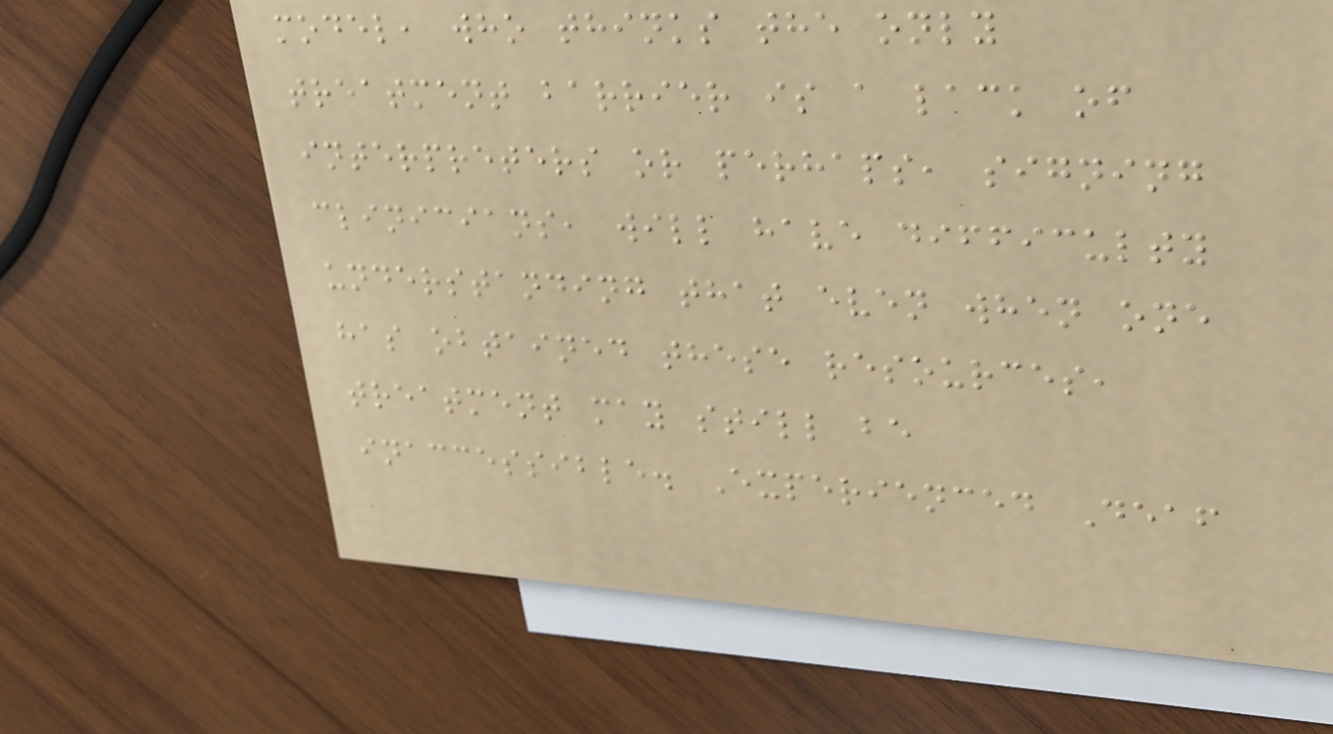model, who thinks the only
treatment barrier is a lack of
interpreters or perhaps, signing
clinicians, will have difficulty
understanding that even when one
has obtained these resources,
treatment may still be
inaccessible. Experienced Deaf
